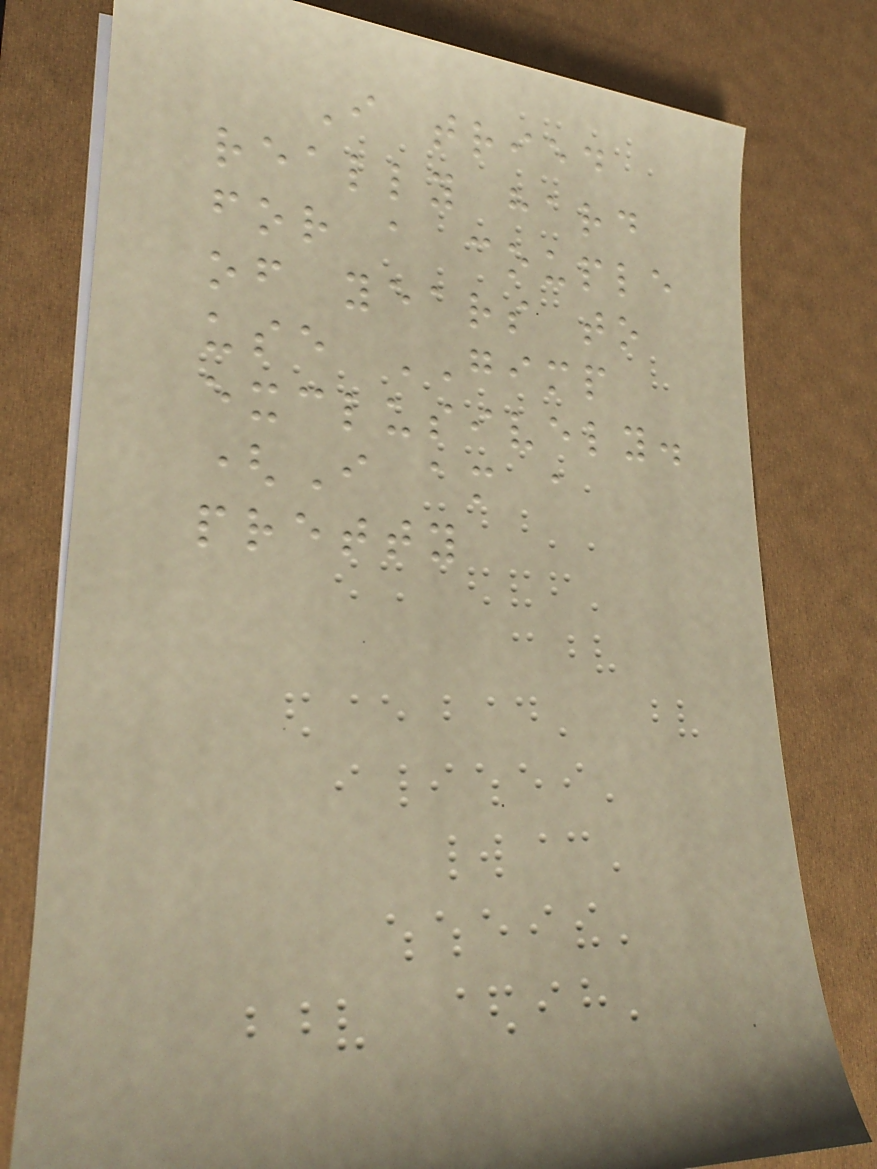I tried
really hard
for a couple
of years to
use GIMP
exclusively.
(I am a
pretty
